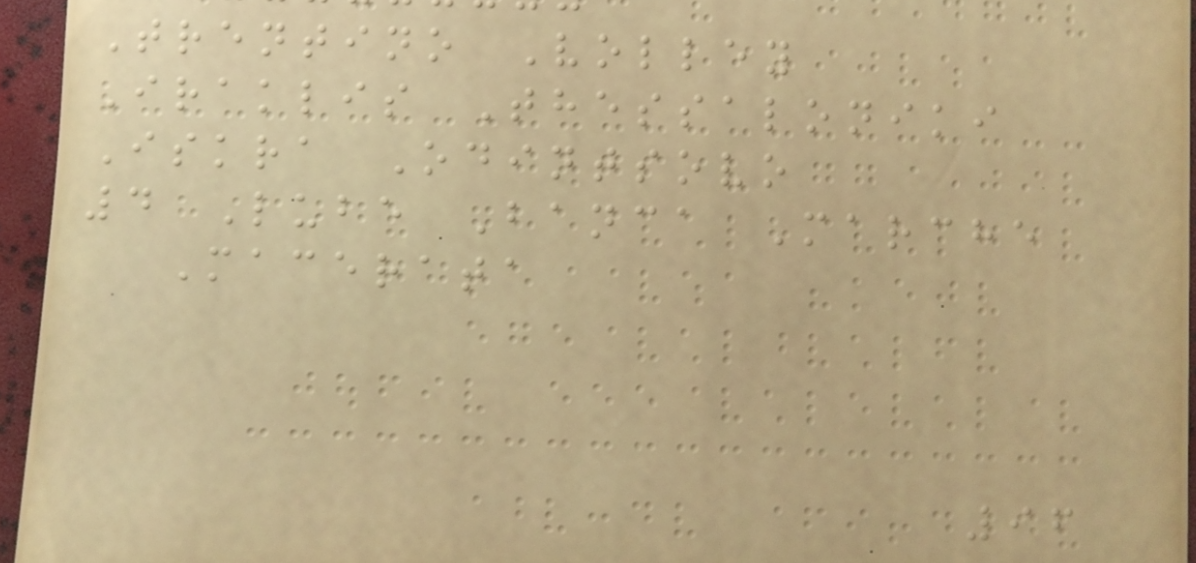Trentino Volley
Iraklis Thessaloniki
Iskra Odintsovo
4 Lube Banca Marche
Macerata
96
